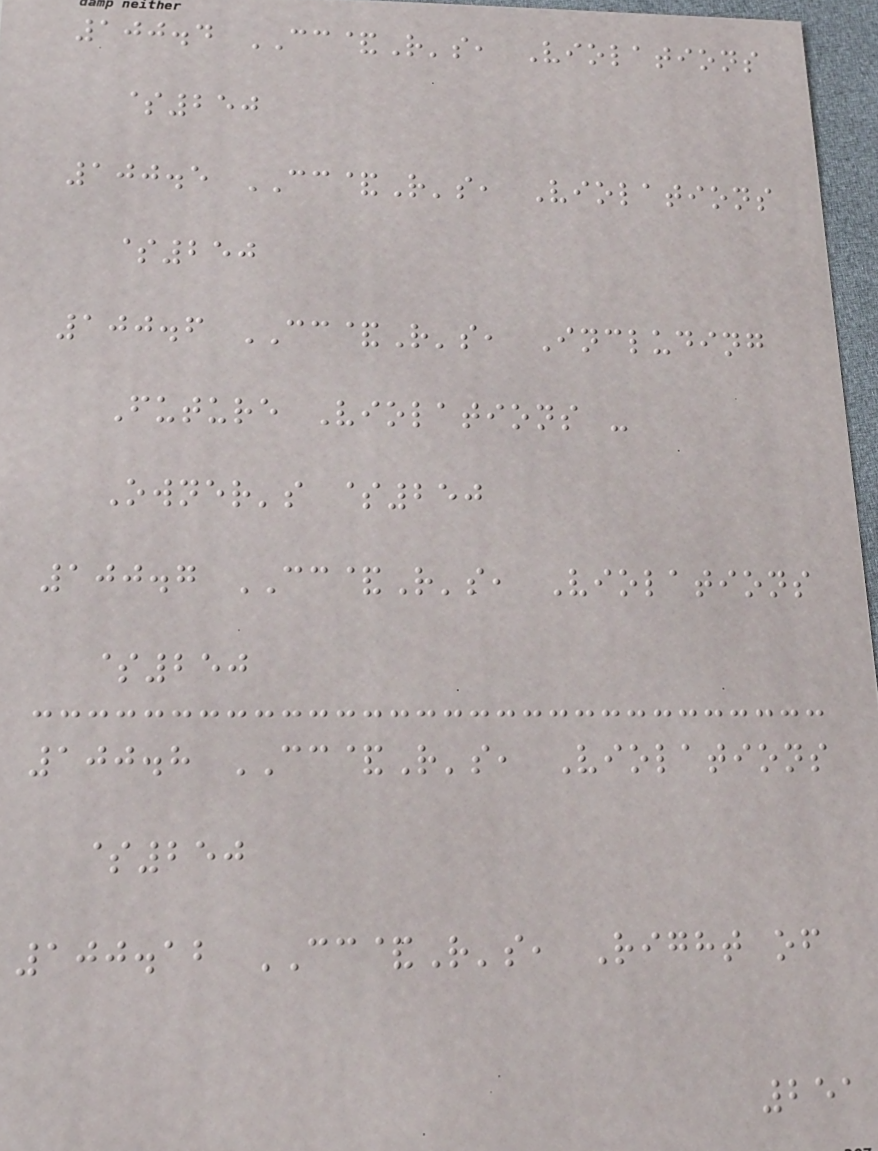100.4 CC&R's, Violations
$250
100.5 CC&R's, Violations
$250
100.6 CC&R's, Including
Future Violations -
Owner's $250
100.7 CC&R's, Violations
$250
100.8 CC&R's, Violations
$250
100.12 CC&R's, Right of
251
